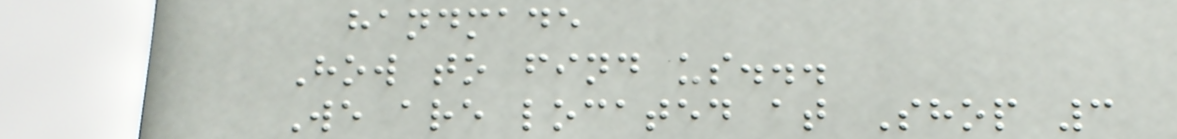handmade
How to find us...
We are located at Shop 3
